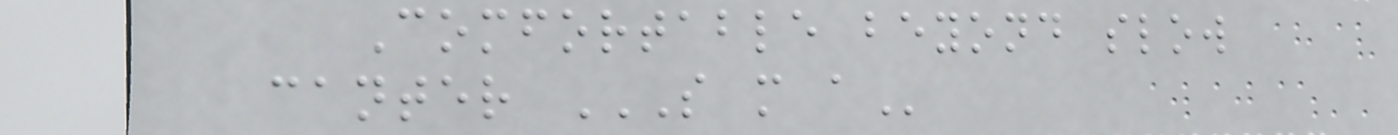Comfortable beyond slow
canter S M A
